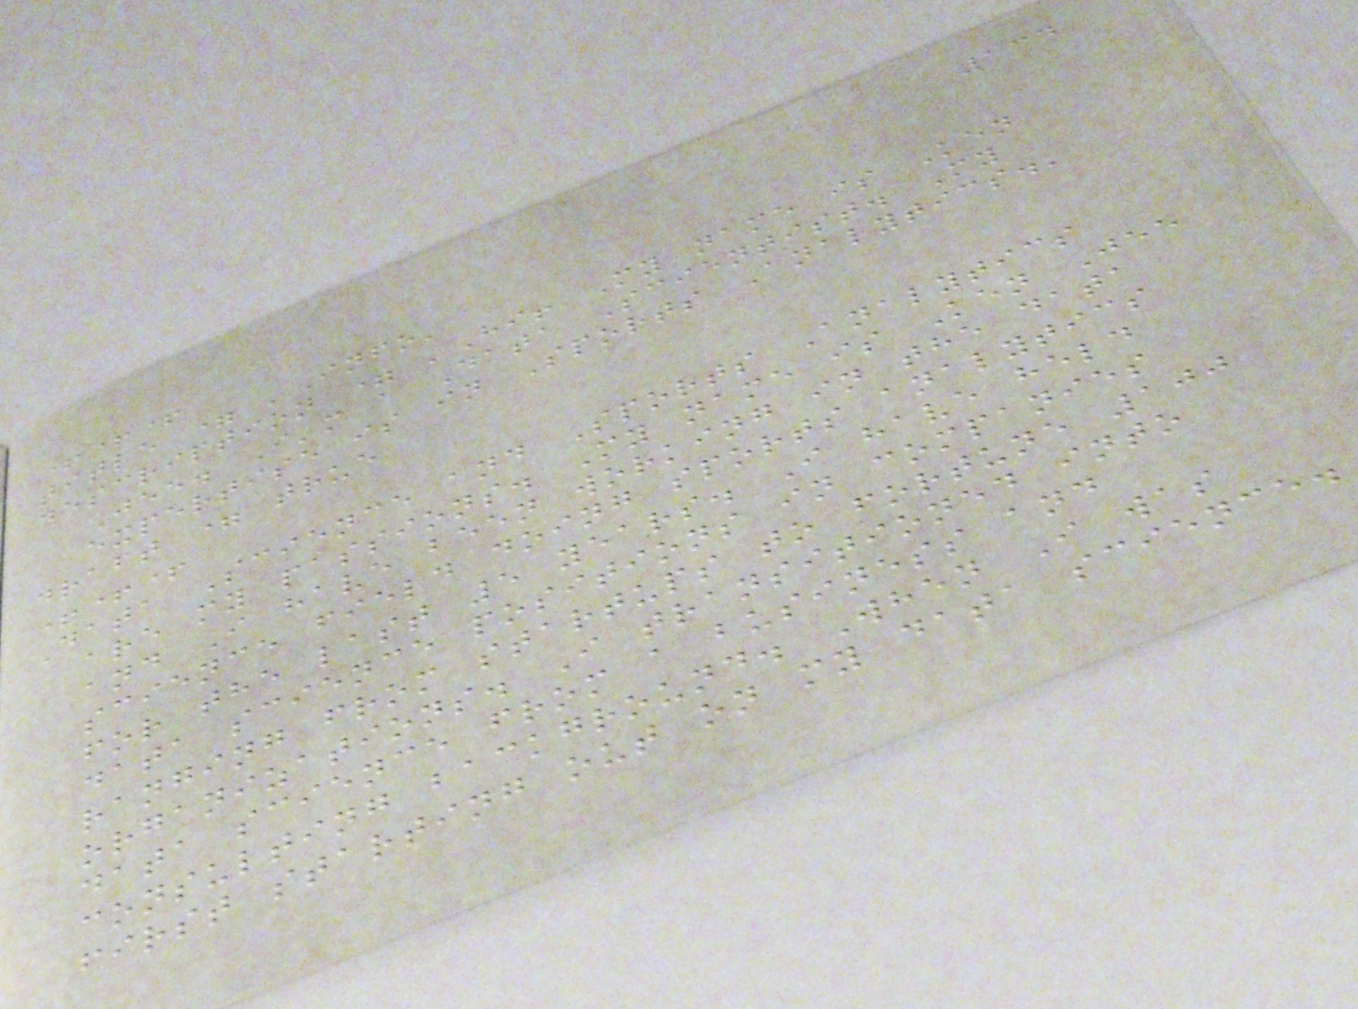134
+++
title = 'Info'
description = 'Hi! My name is Ken
Jee. I'm a Data Scientist. My
expertise is in Sports Analytics.'
draft = true
+++
Data Science and Sports Analytics
are my passions. My name is Ken Jee
and I have been working in the data
science field doing sports analytics
for the last 5 years. I have held
data science positions in companies
ranging from startups to fortune 100
organizations. I transitioned into
data science from a business and
consulting background. When I was
first starting out on my data science.
